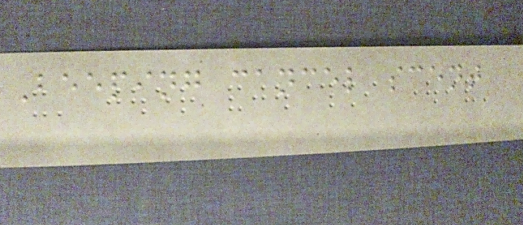Beeping cancel scent
